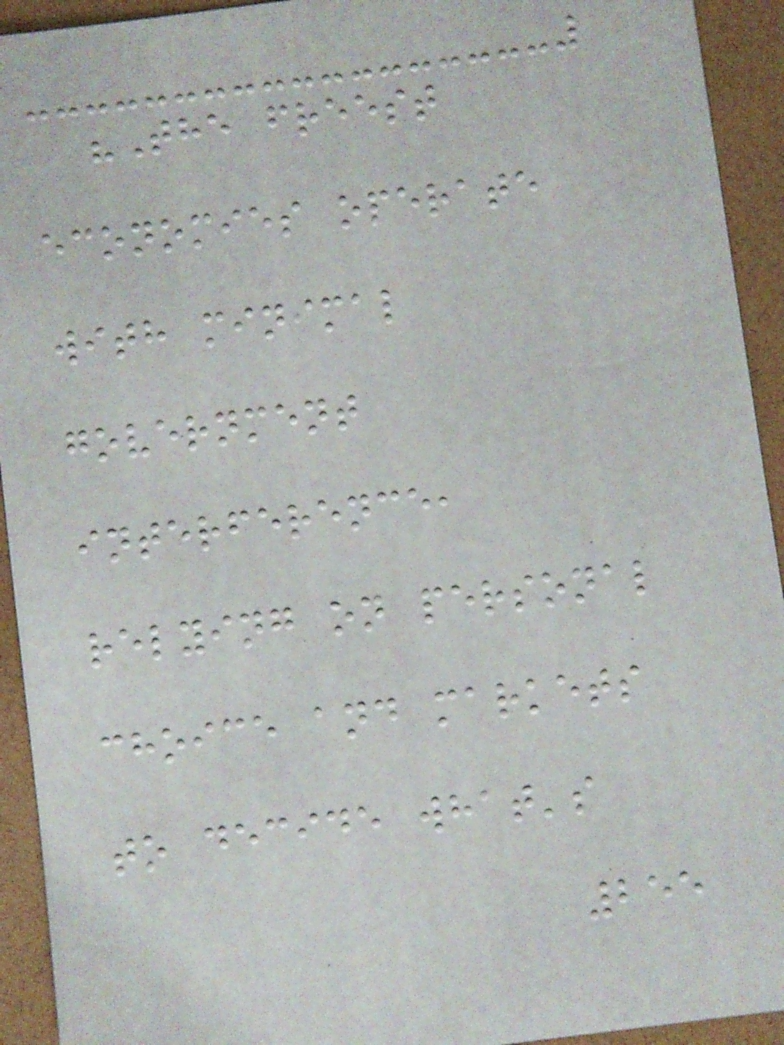"The freest
economies operate
with minimal
government
interference,
relying on personal
choice and markets
to decide what's
255
